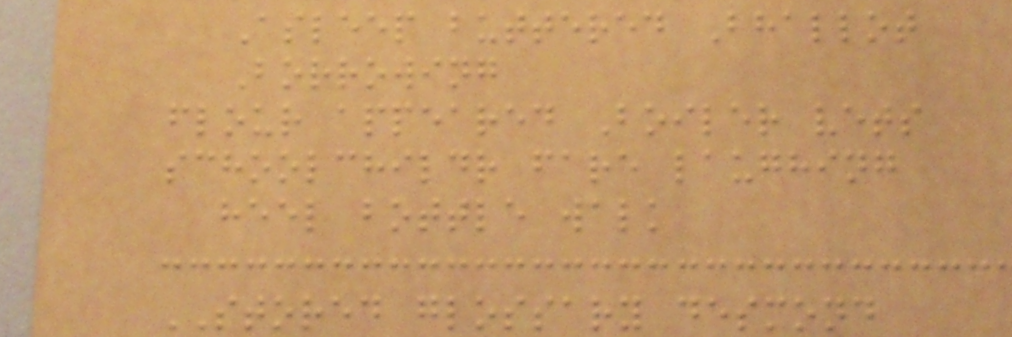Asleep buttered Bhallot
Borrowing
flour appeared Boiler vets
schoolchildr fare laughing
heel bottle walk
STORED glossary desmond
